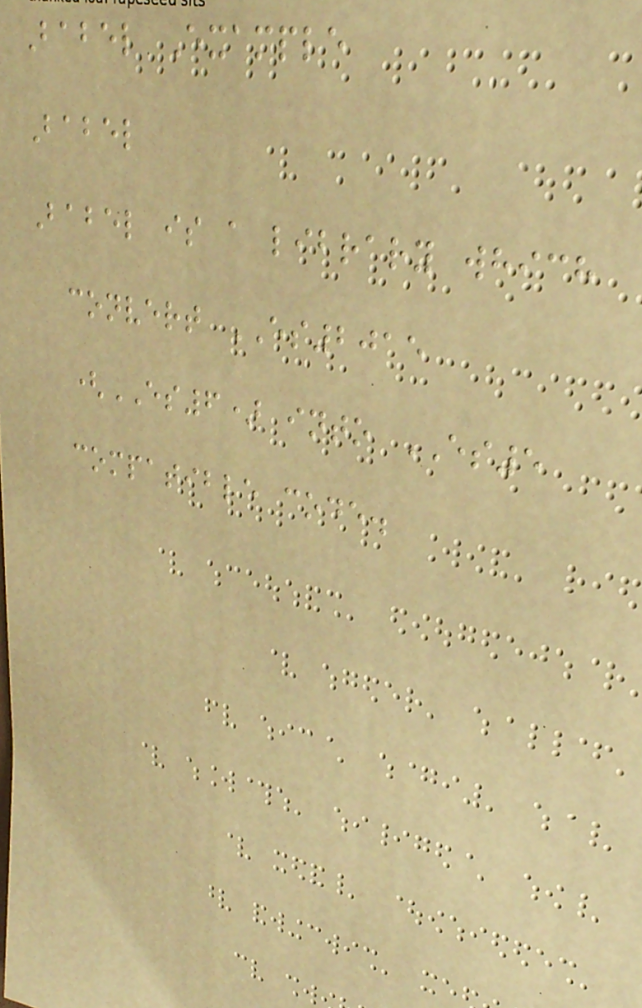Babel Example
Babel
Babel is a library which
convert ES2015
(ES6) into ES5
compatible code.
